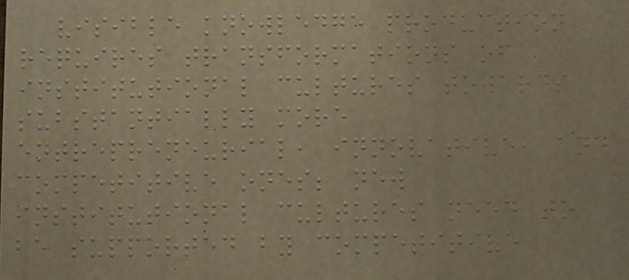visible knowledge production
requires transformations of
institutional cultures towards
substantially more
entrepreneurial, innovative, and
competitive ones; new
institutional cultures need to
be supported by competitive
